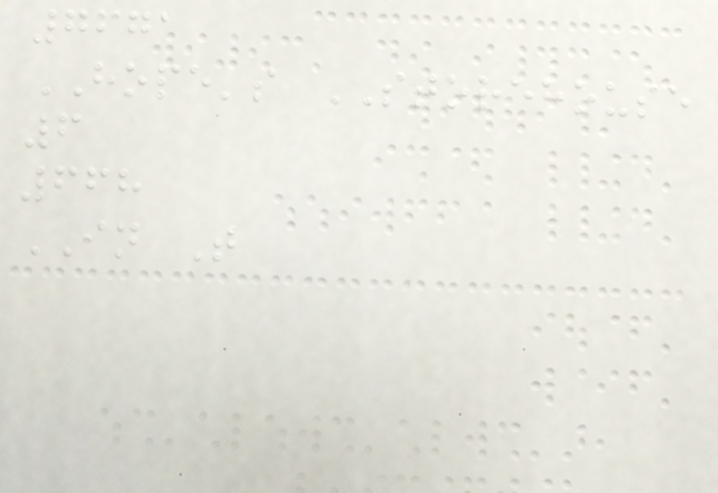7671
HOPE's STOREHOUSE
6
668
IN T
